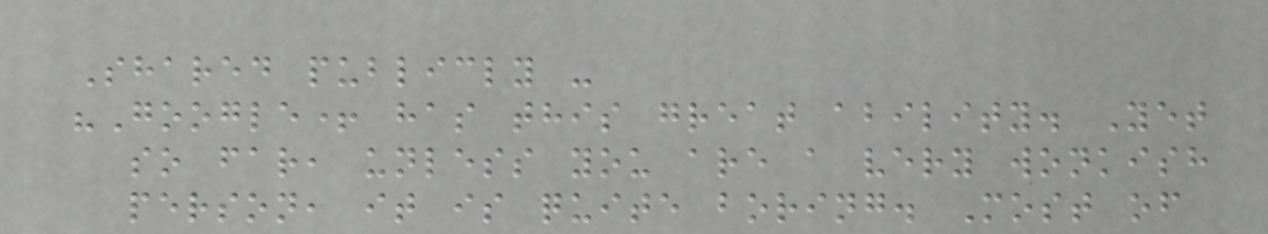Shared publicly -
"Google+ has this great ability. Yet
so far, unless you are a very wonkish
person, it is quite boring. Most of
